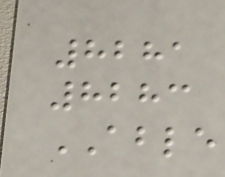8281
8283
ABLE
